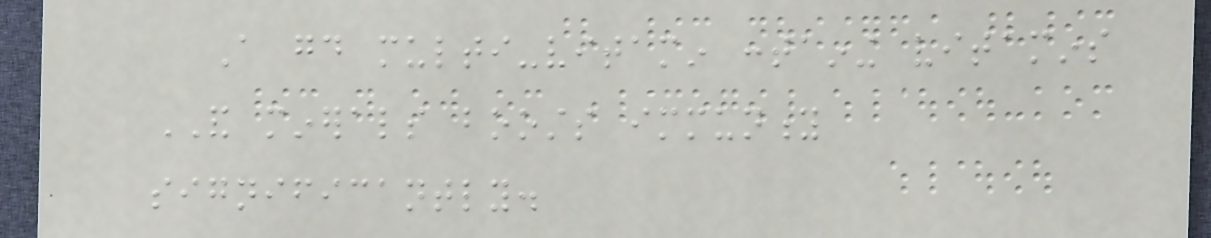A good multi-vitamin containing vitamins
AND minerals boosts immunity
significantly.
